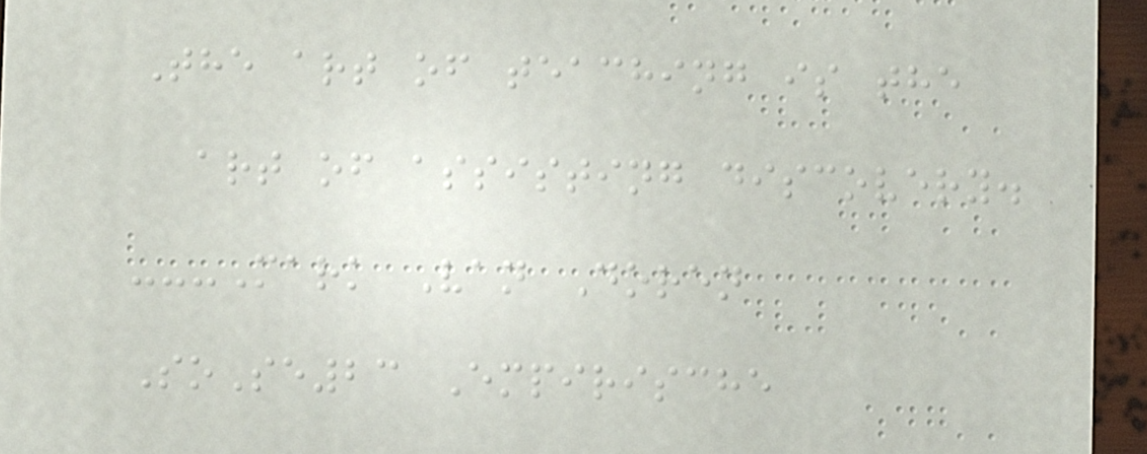The art of teaching is the
art of assisting discovery.
---Mark Van Doren
SoSe23 Empirische
